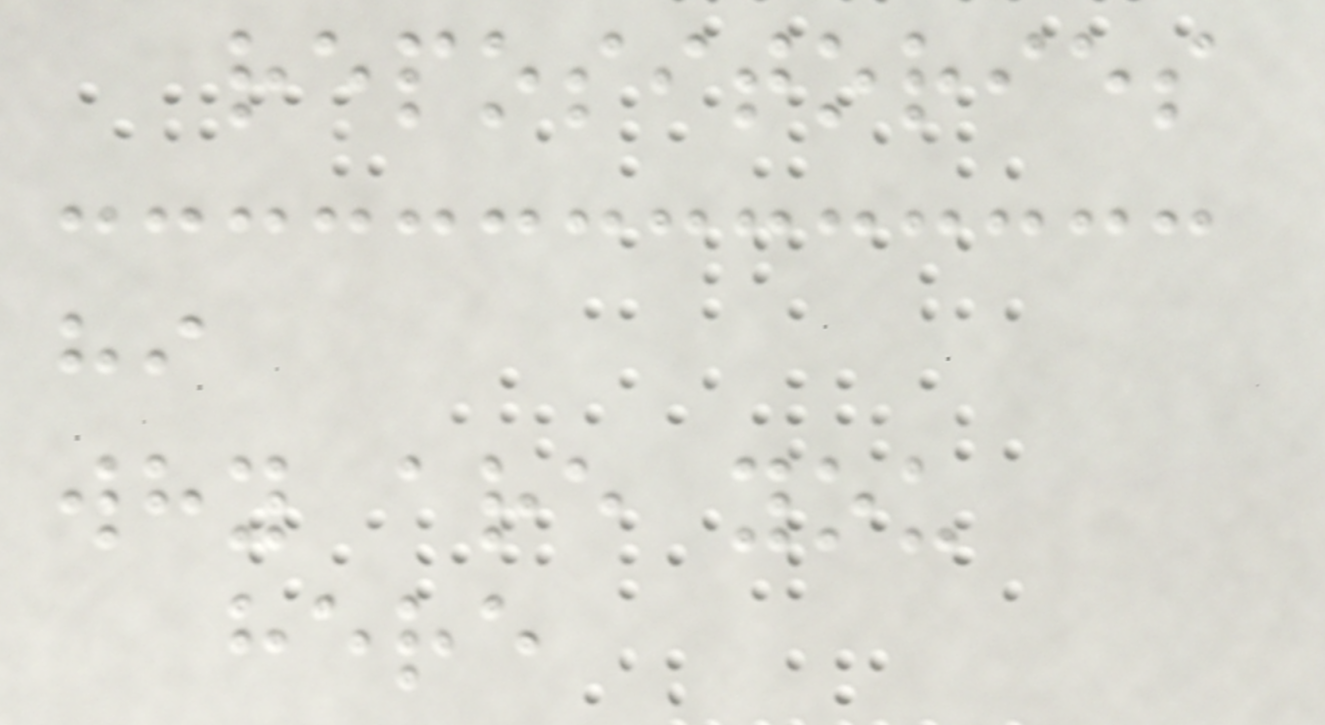repositories
hi
why are you
here
